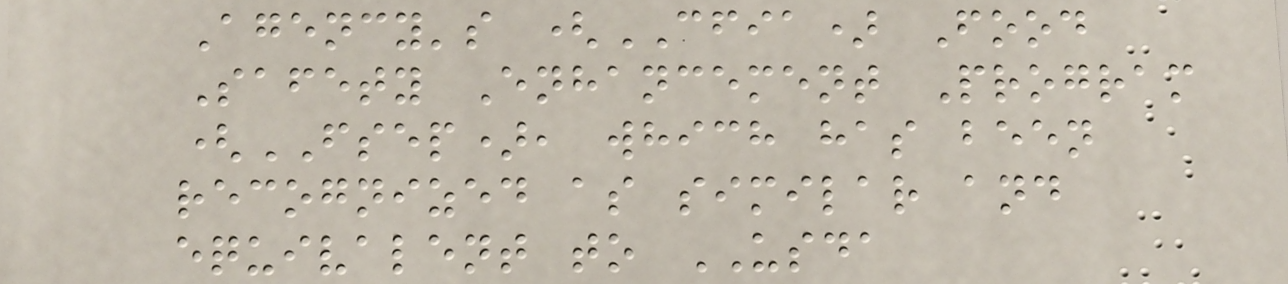Agency's (CFIA) Food
Safety Enhancement Program
(FSEP), which has been
recognized as similar and
equivalent to USDA
